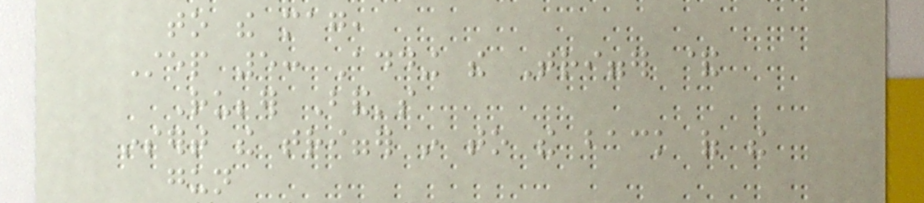to the mag,
Step 5: Adding the Trigger &
Rubber Band's
insert the trigger in to the back of the
gun
